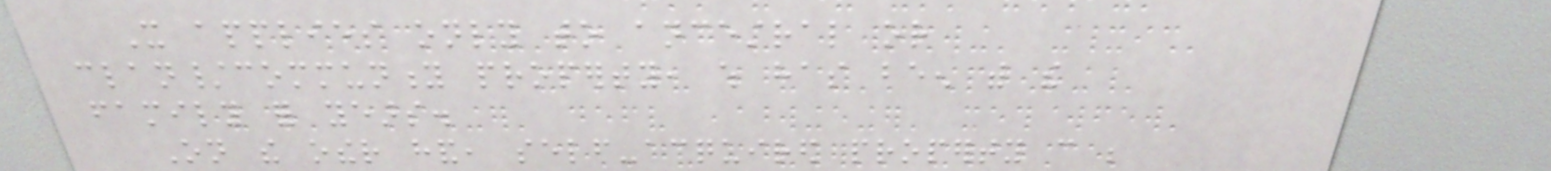It applies only to ancestral or
clan/community property, which has been with the
family for years.
On the other hand, self-acquired property can be
